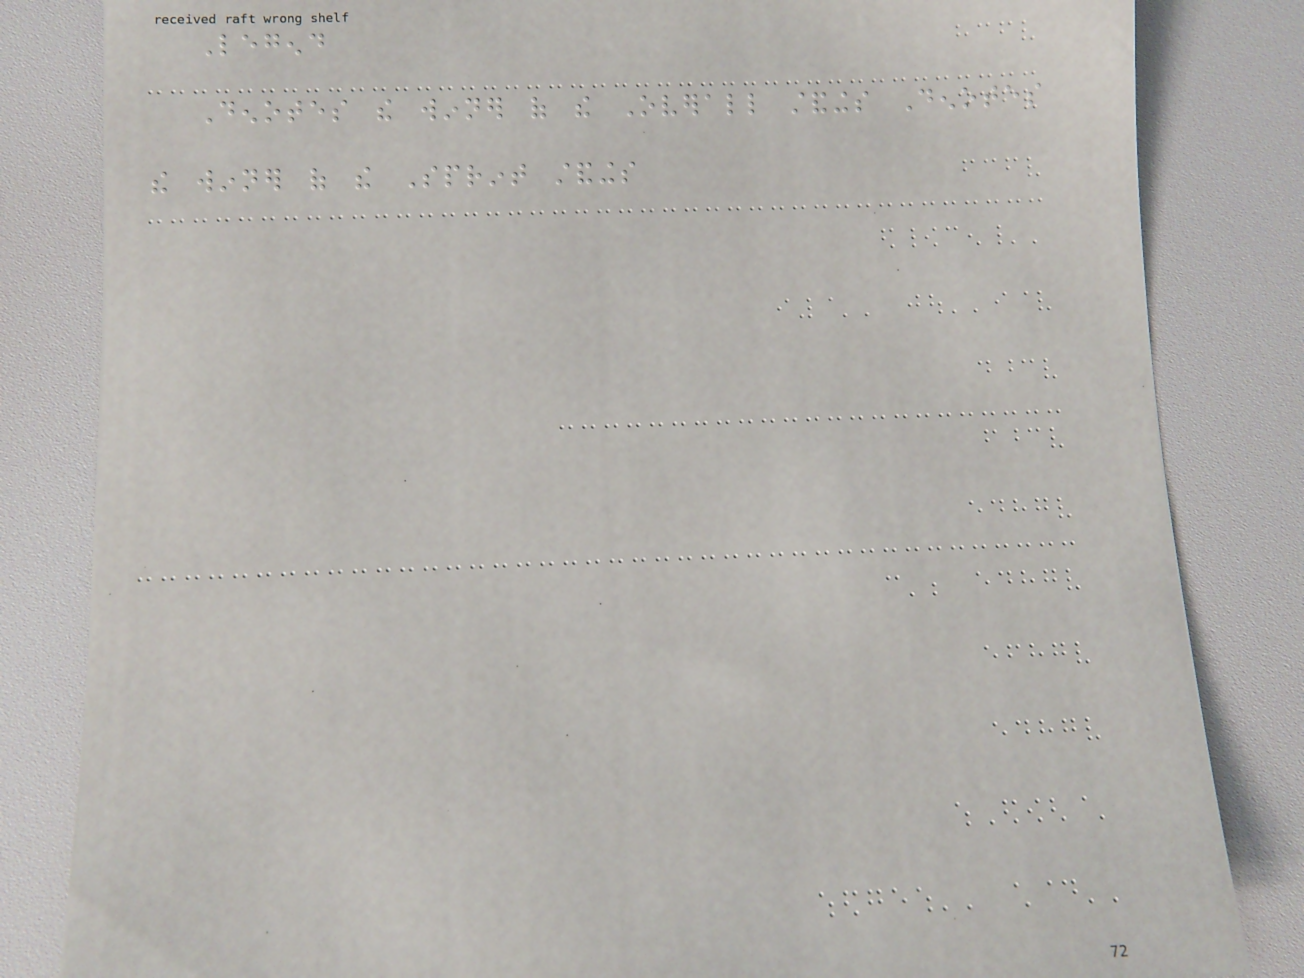Legend
Denotes the winner of the Overall standings Denotes
the winner of the Sprint standings
